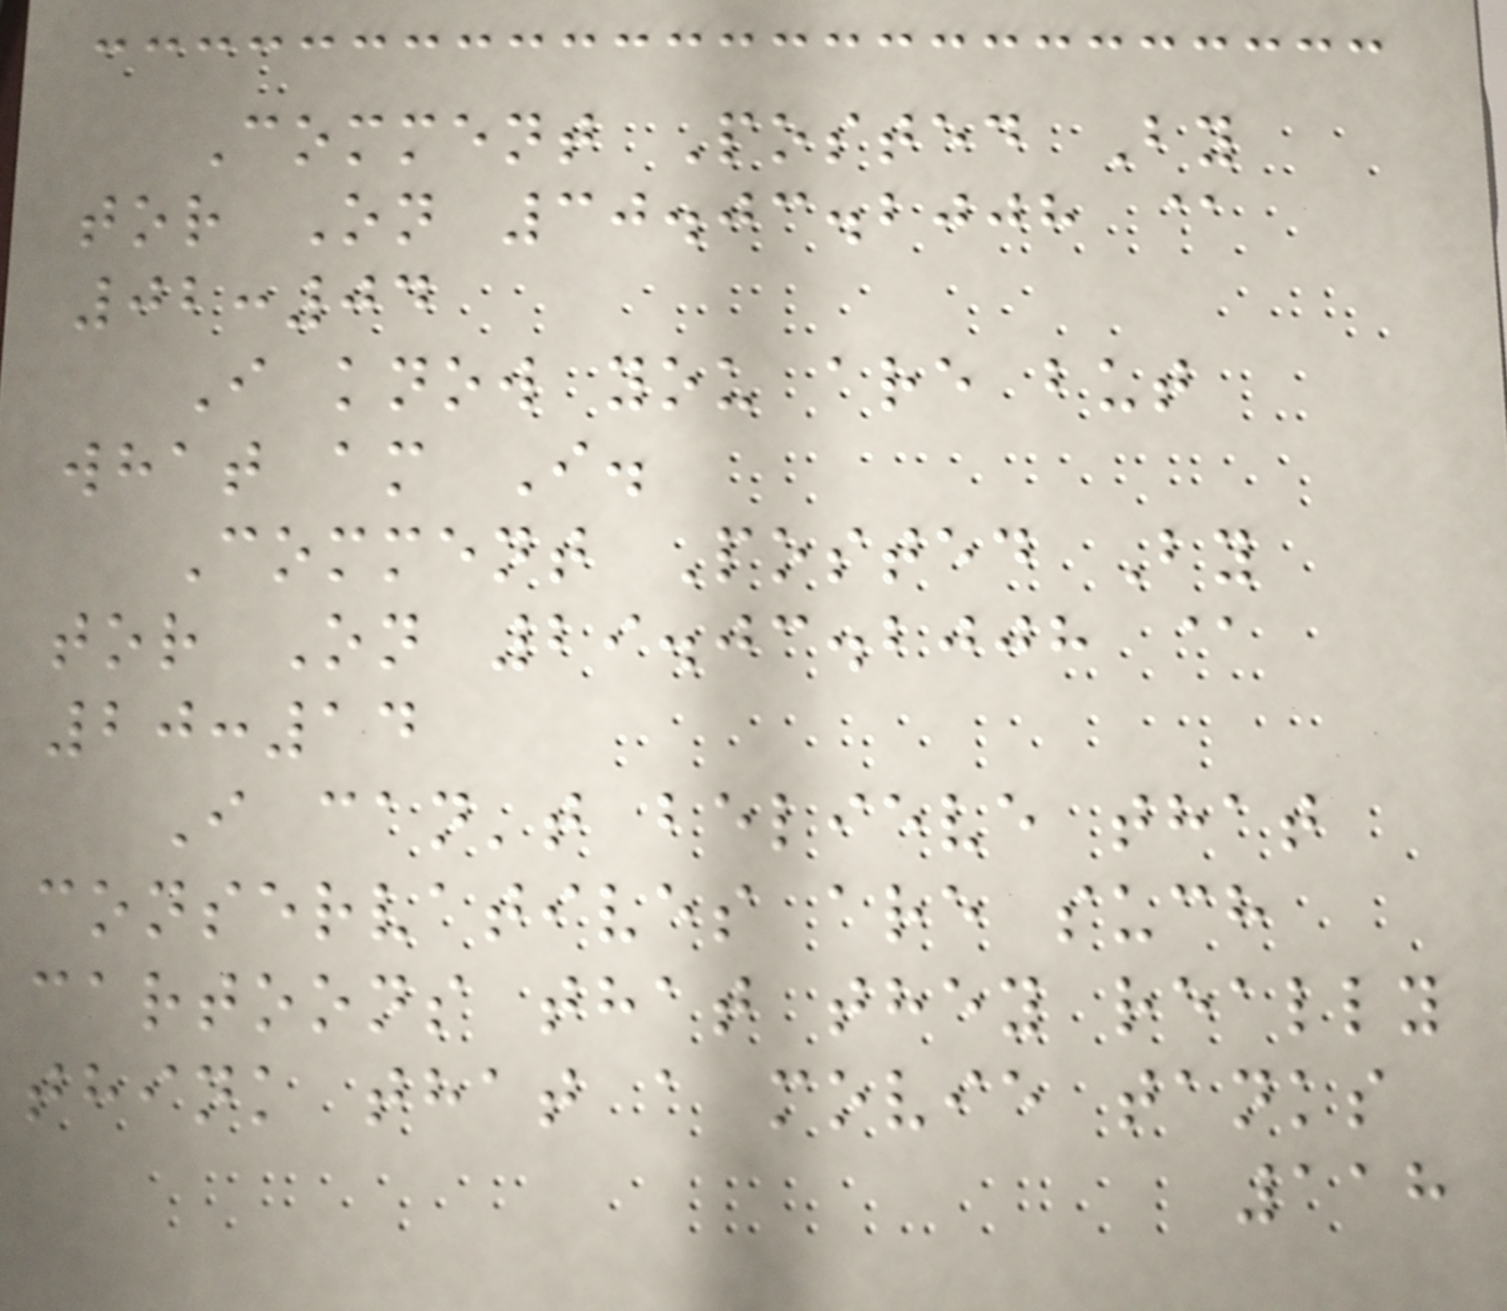Comment Posted By
tor On 30.03.2008 @
02:04
I know you are but
what am I.
Comment Posted By
tor On 29.03.2008 @
20:14
I can't believe that
conservatives are such
cartoons that they really
think that a movie tanks
118
